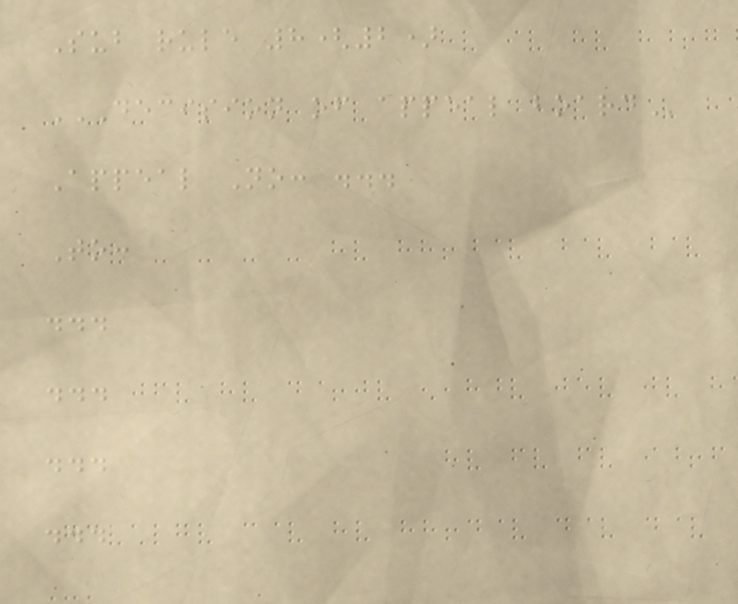Sub rule 8(2)
DECISION OF APPEAL BOARD
Appeal No: ...
To:
...
...
...
...
